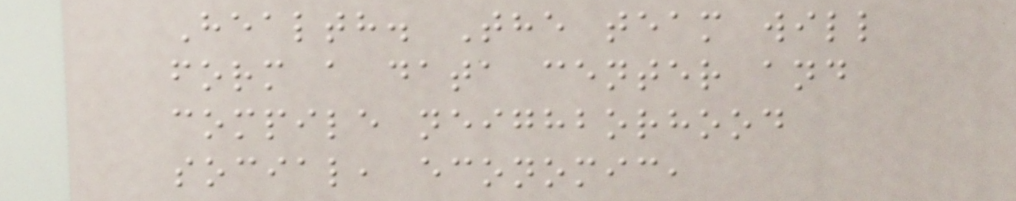Health. The team will
form a data center and
compile neighborhood
social, economic,
